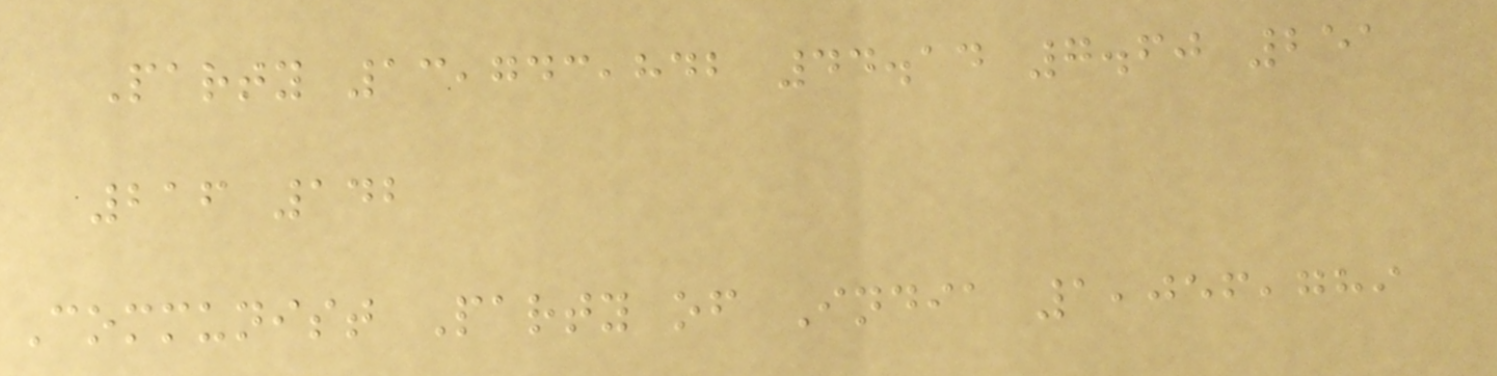Party 13,743,842 44.14 7.60 251
216 142
Communist Party of India 1,056,789
